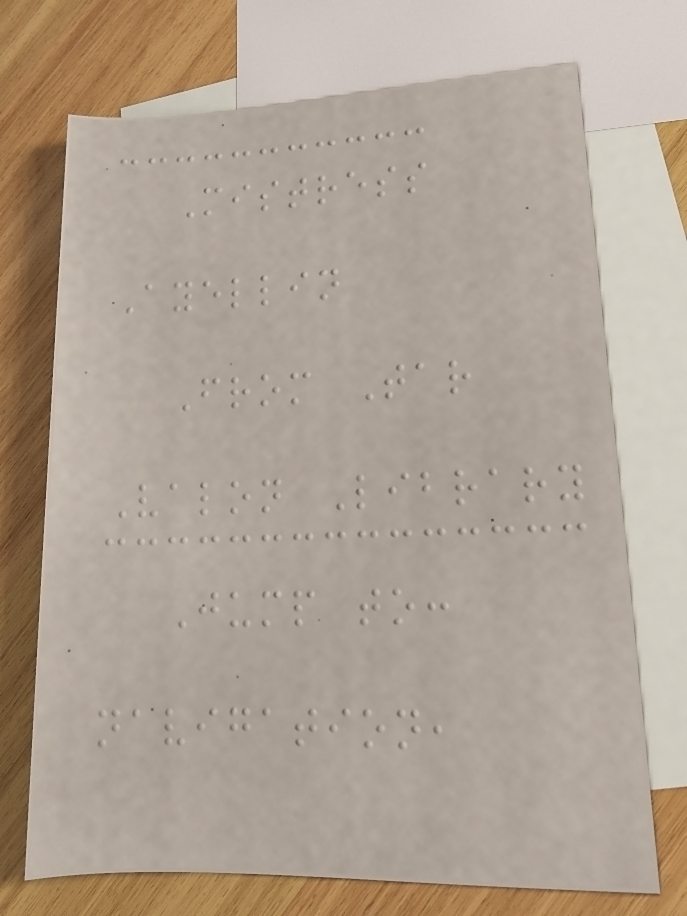Mistress
Ayellin
From Tar
Valon Library
Jump to:
navigation,
